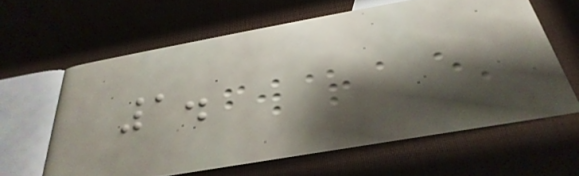1.
